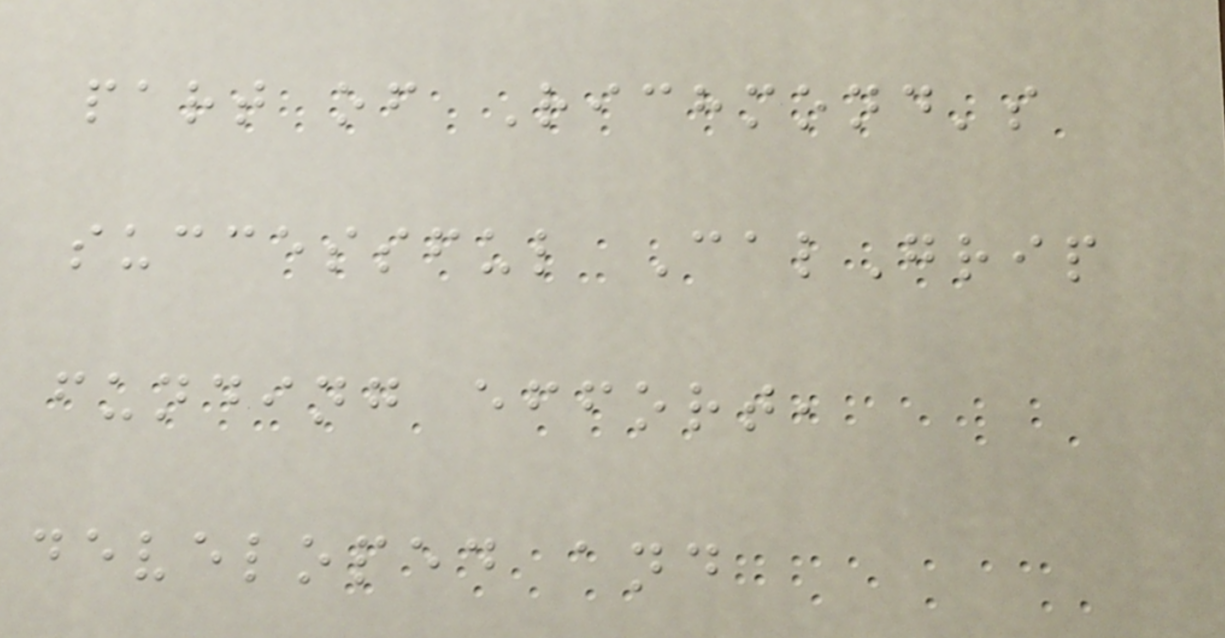part of Richmond's
successful CalGrip
funding effort,
developed and
